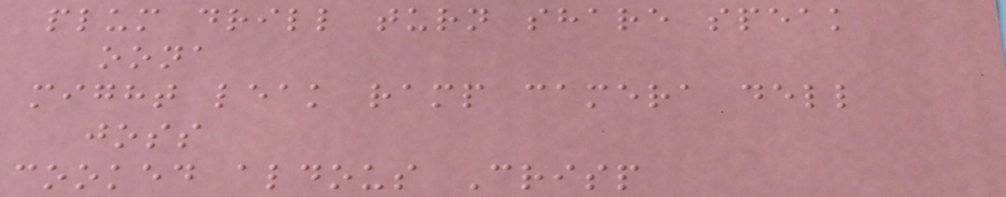plum drill turn share speak
oona
might leak ramp camera dell
joss
cooked aldous Crisp
